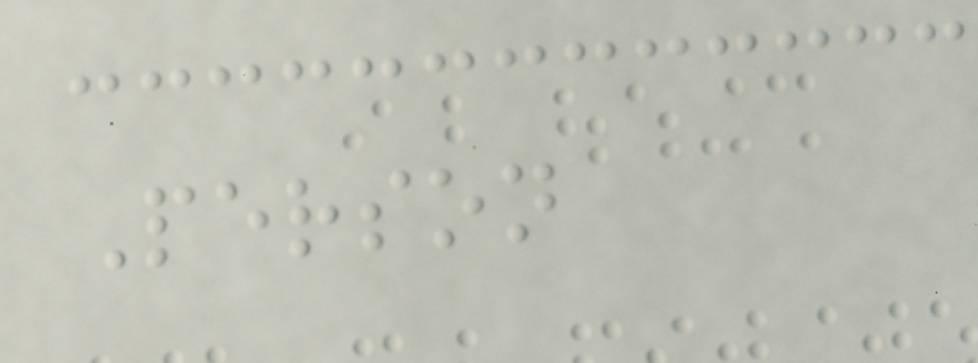Person
